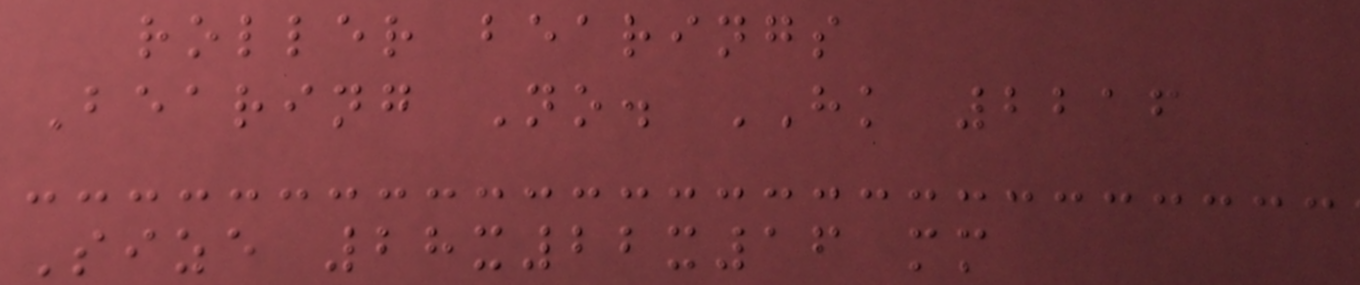roller bearings
Bearing No. HK 2216
Size 28x22x16 mm
